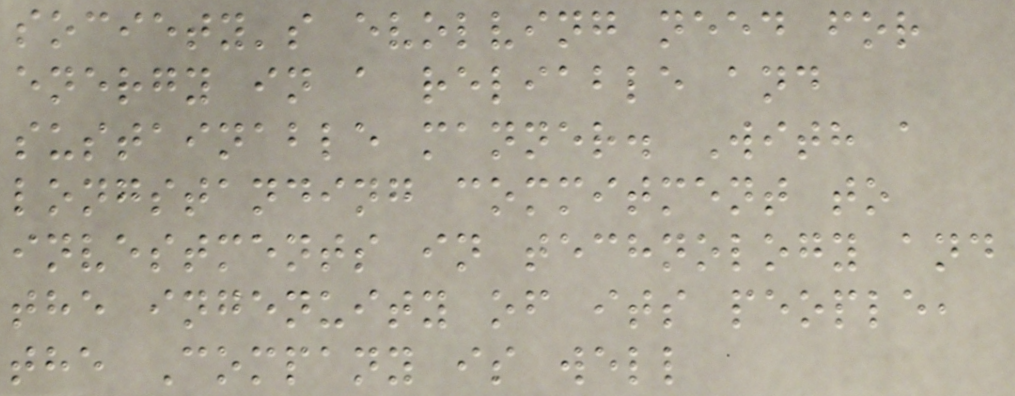society's evolving need for
energy in a reliable and
sustainable manner. With a
longstanding commitment to
investments in technology and
the ingenuity of its people,
the Company is well
